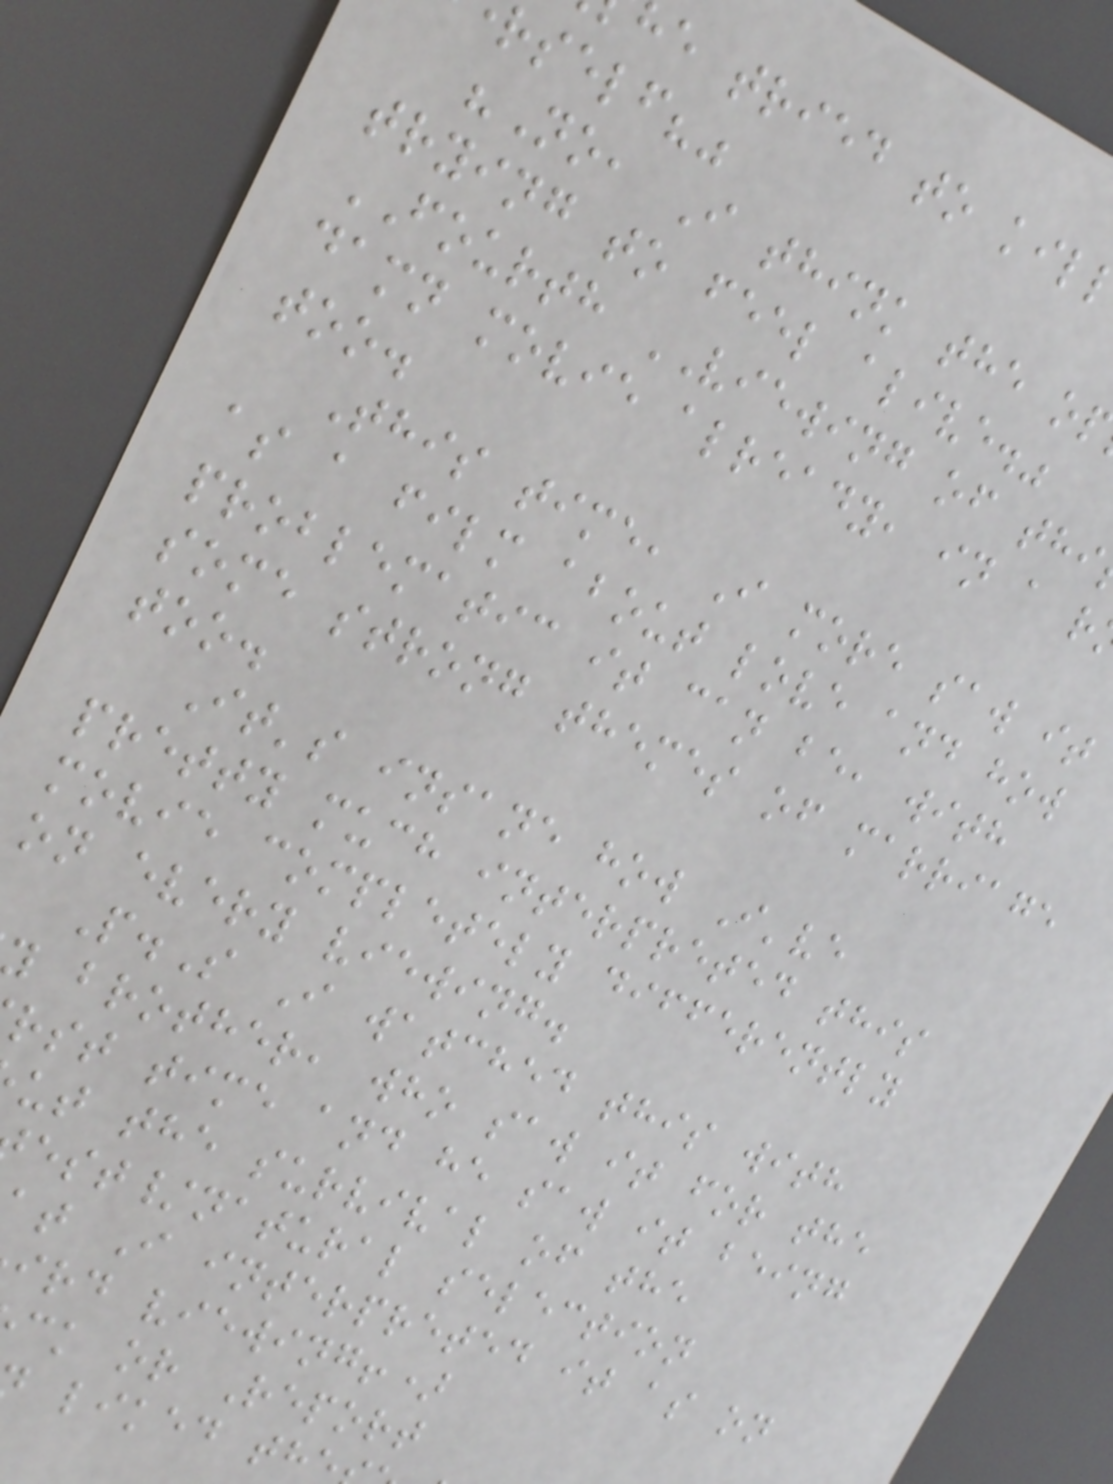e tried to kil
rself?"
"No, I think the o
trying to feel alive."
FOURTH VIEWING of thi
damn movie already, in a r
too.
This time, I more saw it
as a film about love and how
problematic it can be, with
some strong themes of marriage
too.
It's insane how I've
pretty much interpreted this
movie completely differently
on every viewing.
P.S I watched this with
brother, who saw it for the
rst time and he saw it being
ut the survival of the
est/natural selection
at I interpreted it as on
ird viewing!)
ck or Report
liked th
